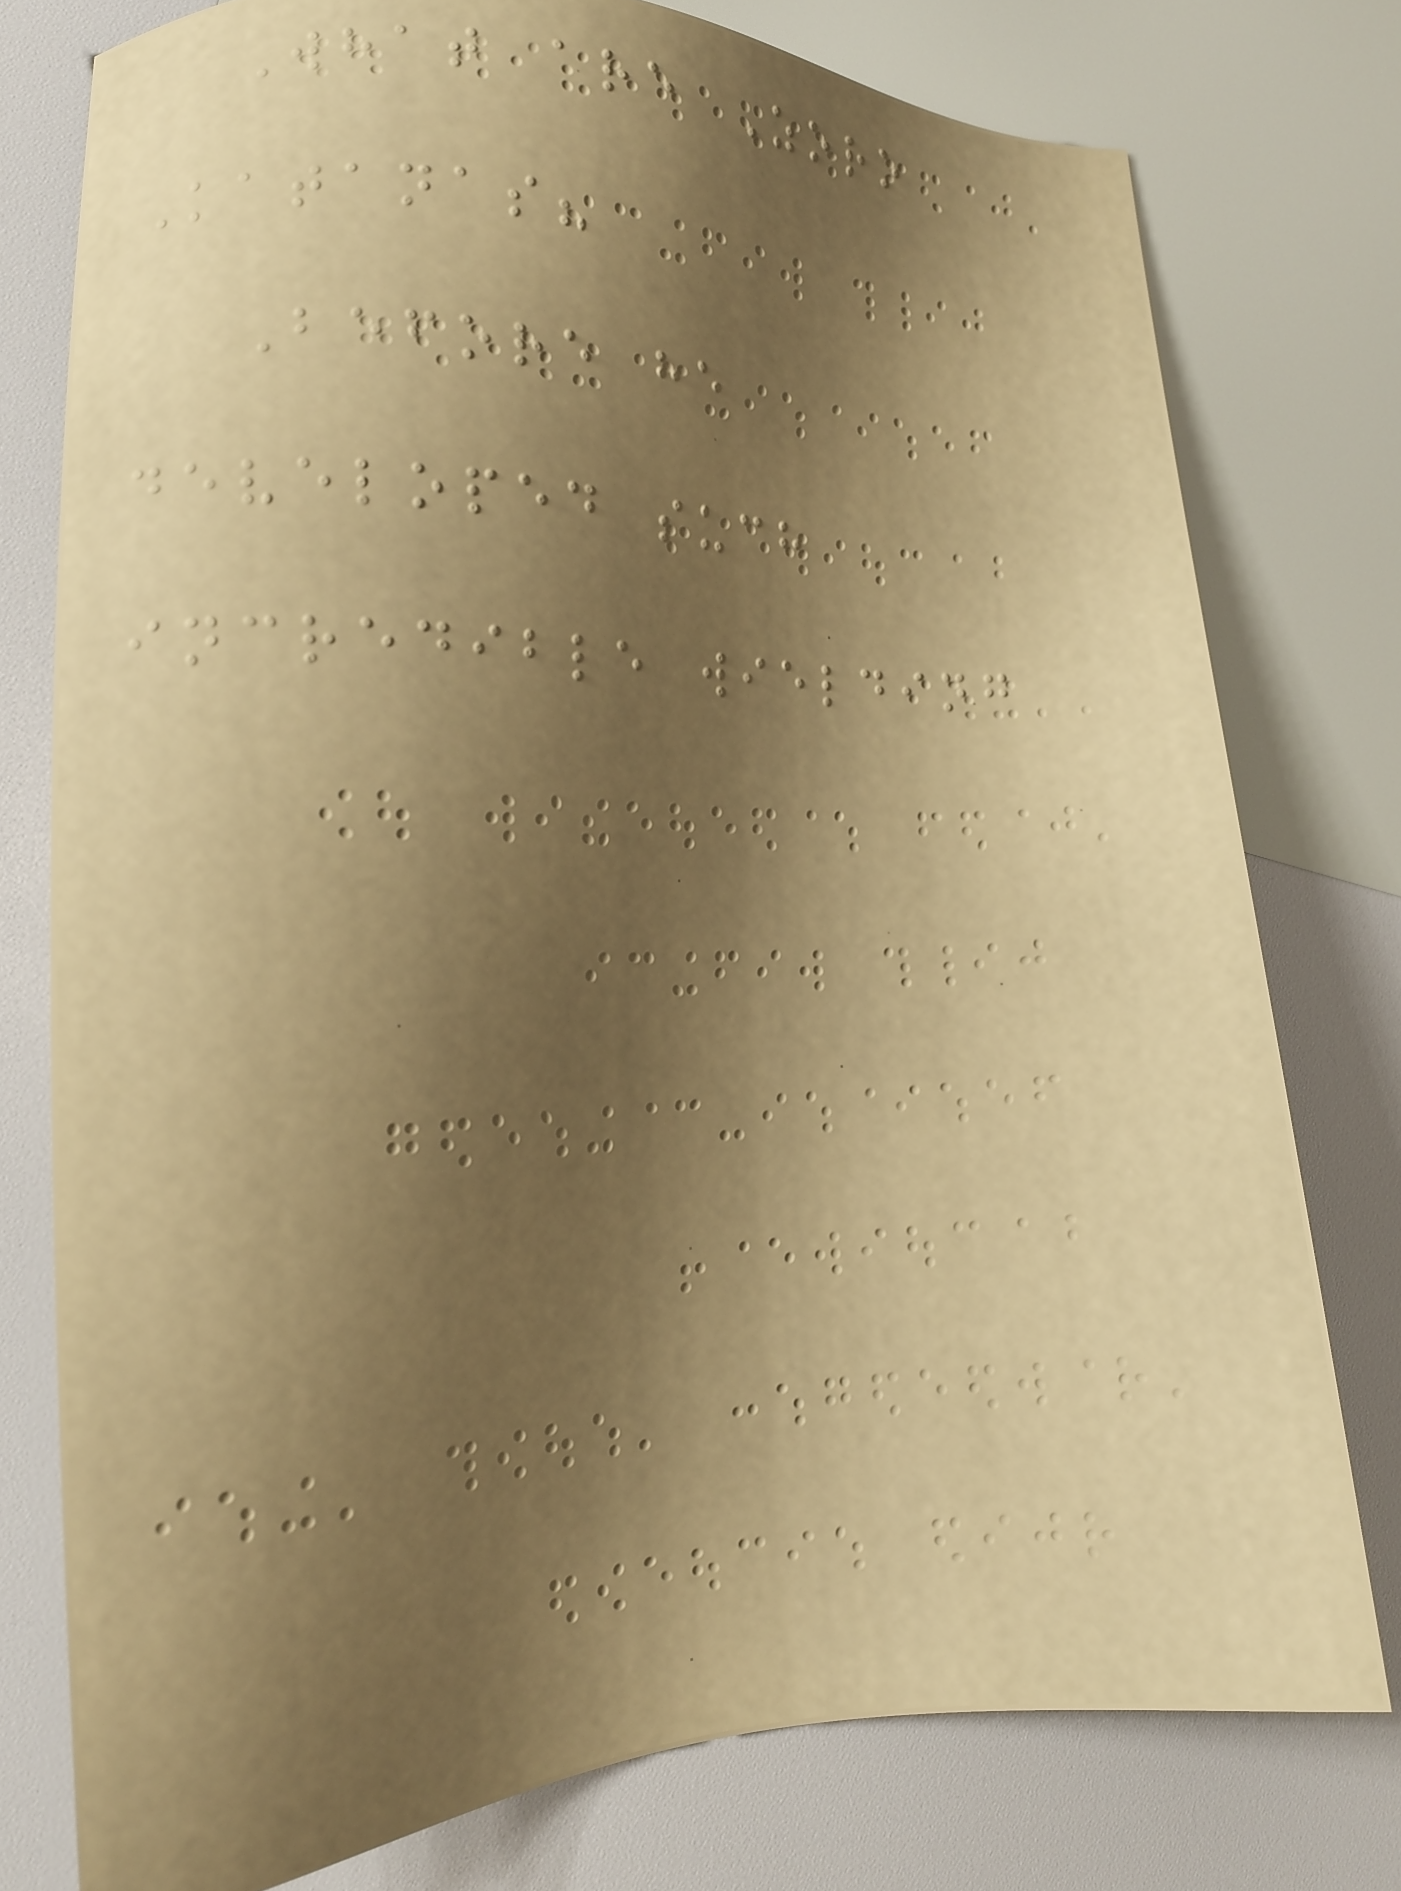What are Zoro
Katanas?
Before he
developed such
incredible wielding
